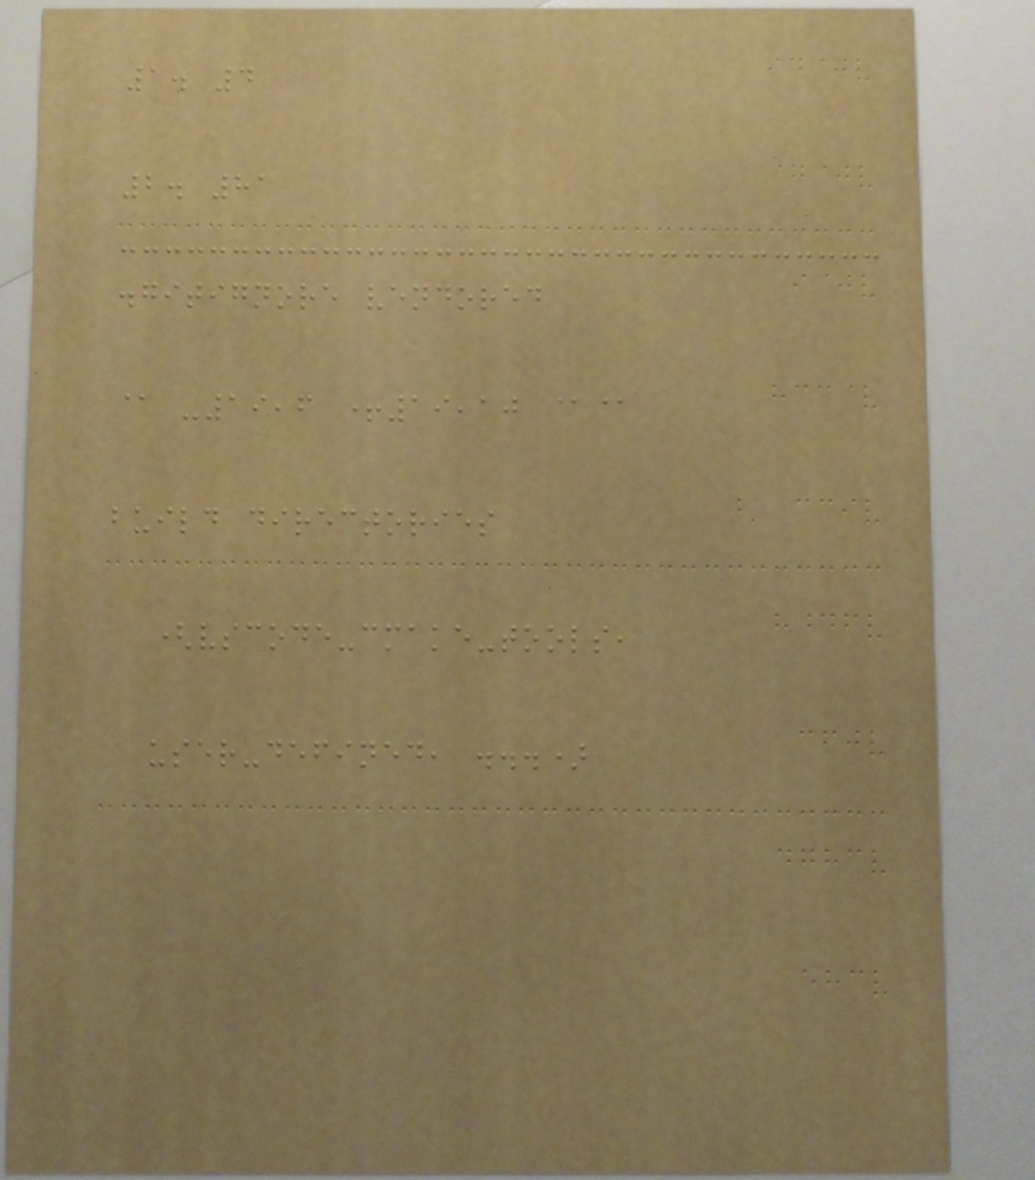1. 4
2. 81
.gitignore vendored
@ -19,6 +19,10 @@
build directories
(vscode-cmake-tools,
user-defined, ...)
